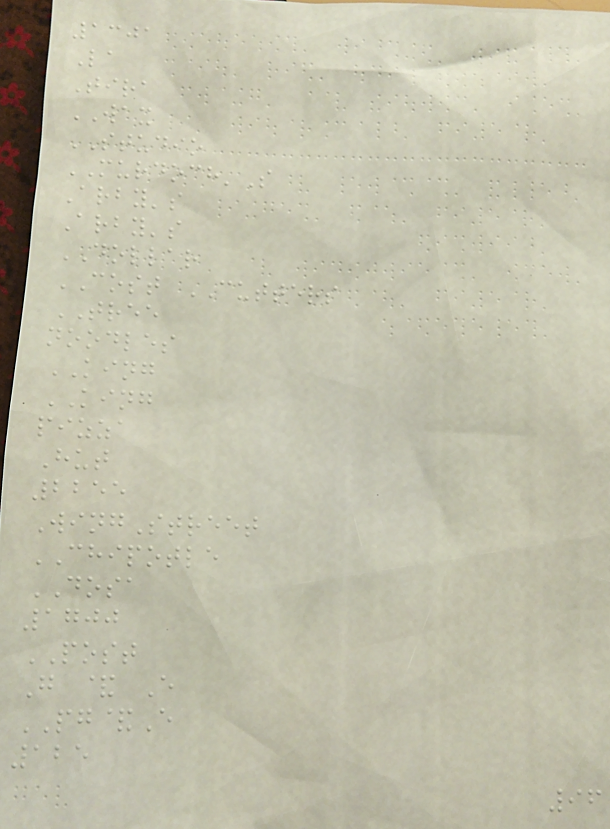1301
La
Tira
WAX
STUDIO
MURDOCH'S
Arby's
Arby's
DOLLAR
COST CUTTERS
TREE
noodles
KING
KING
pizza
Hut
2255
WingStreet
CHIPOTLE
DOSA
1700
POST
G & E
PG&E
125
96
